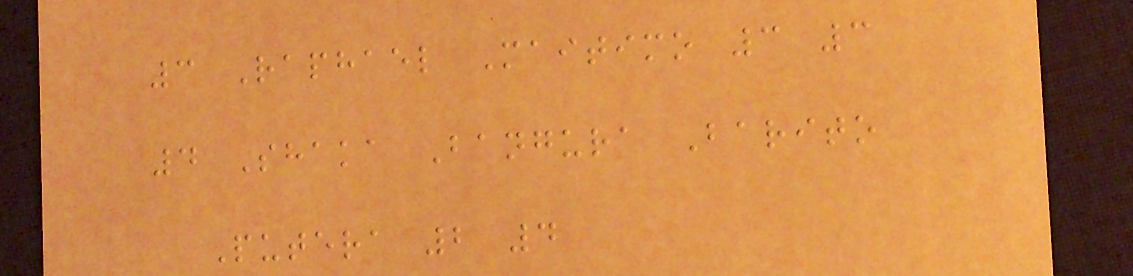3 Raphael Maitimo 3 3
4 Shaka Bangura Barito
Putera 2 4
